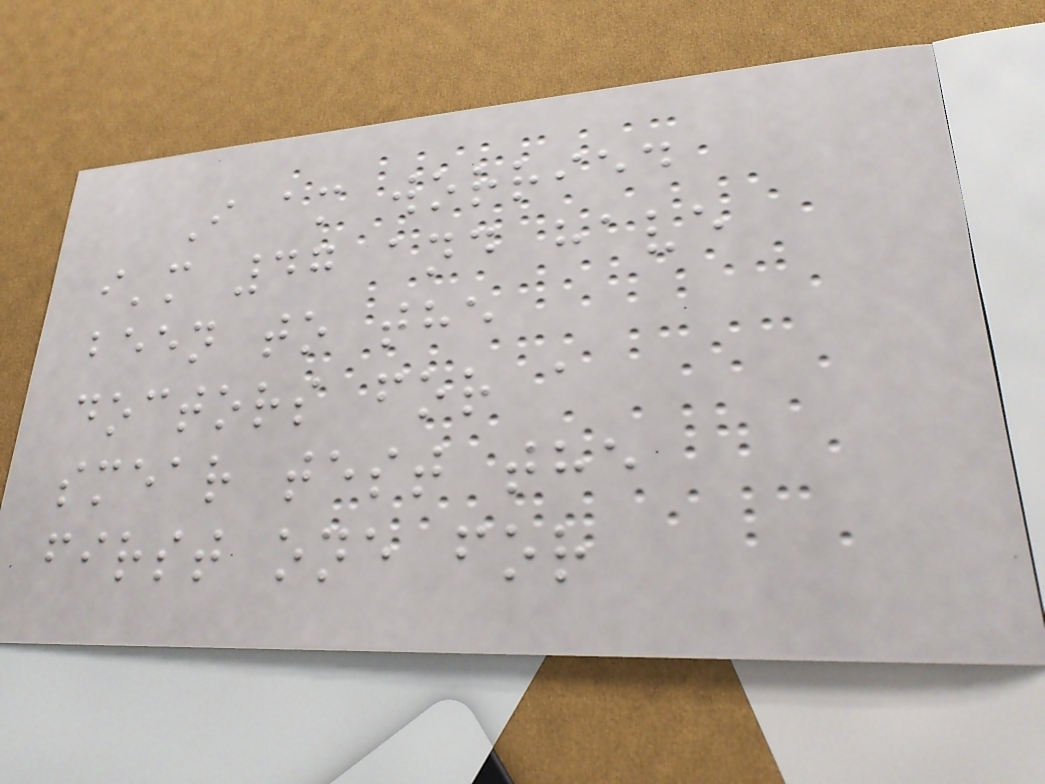I am worried
i'm 47 and have
been to the
doctors for a
smear test the
first one for
